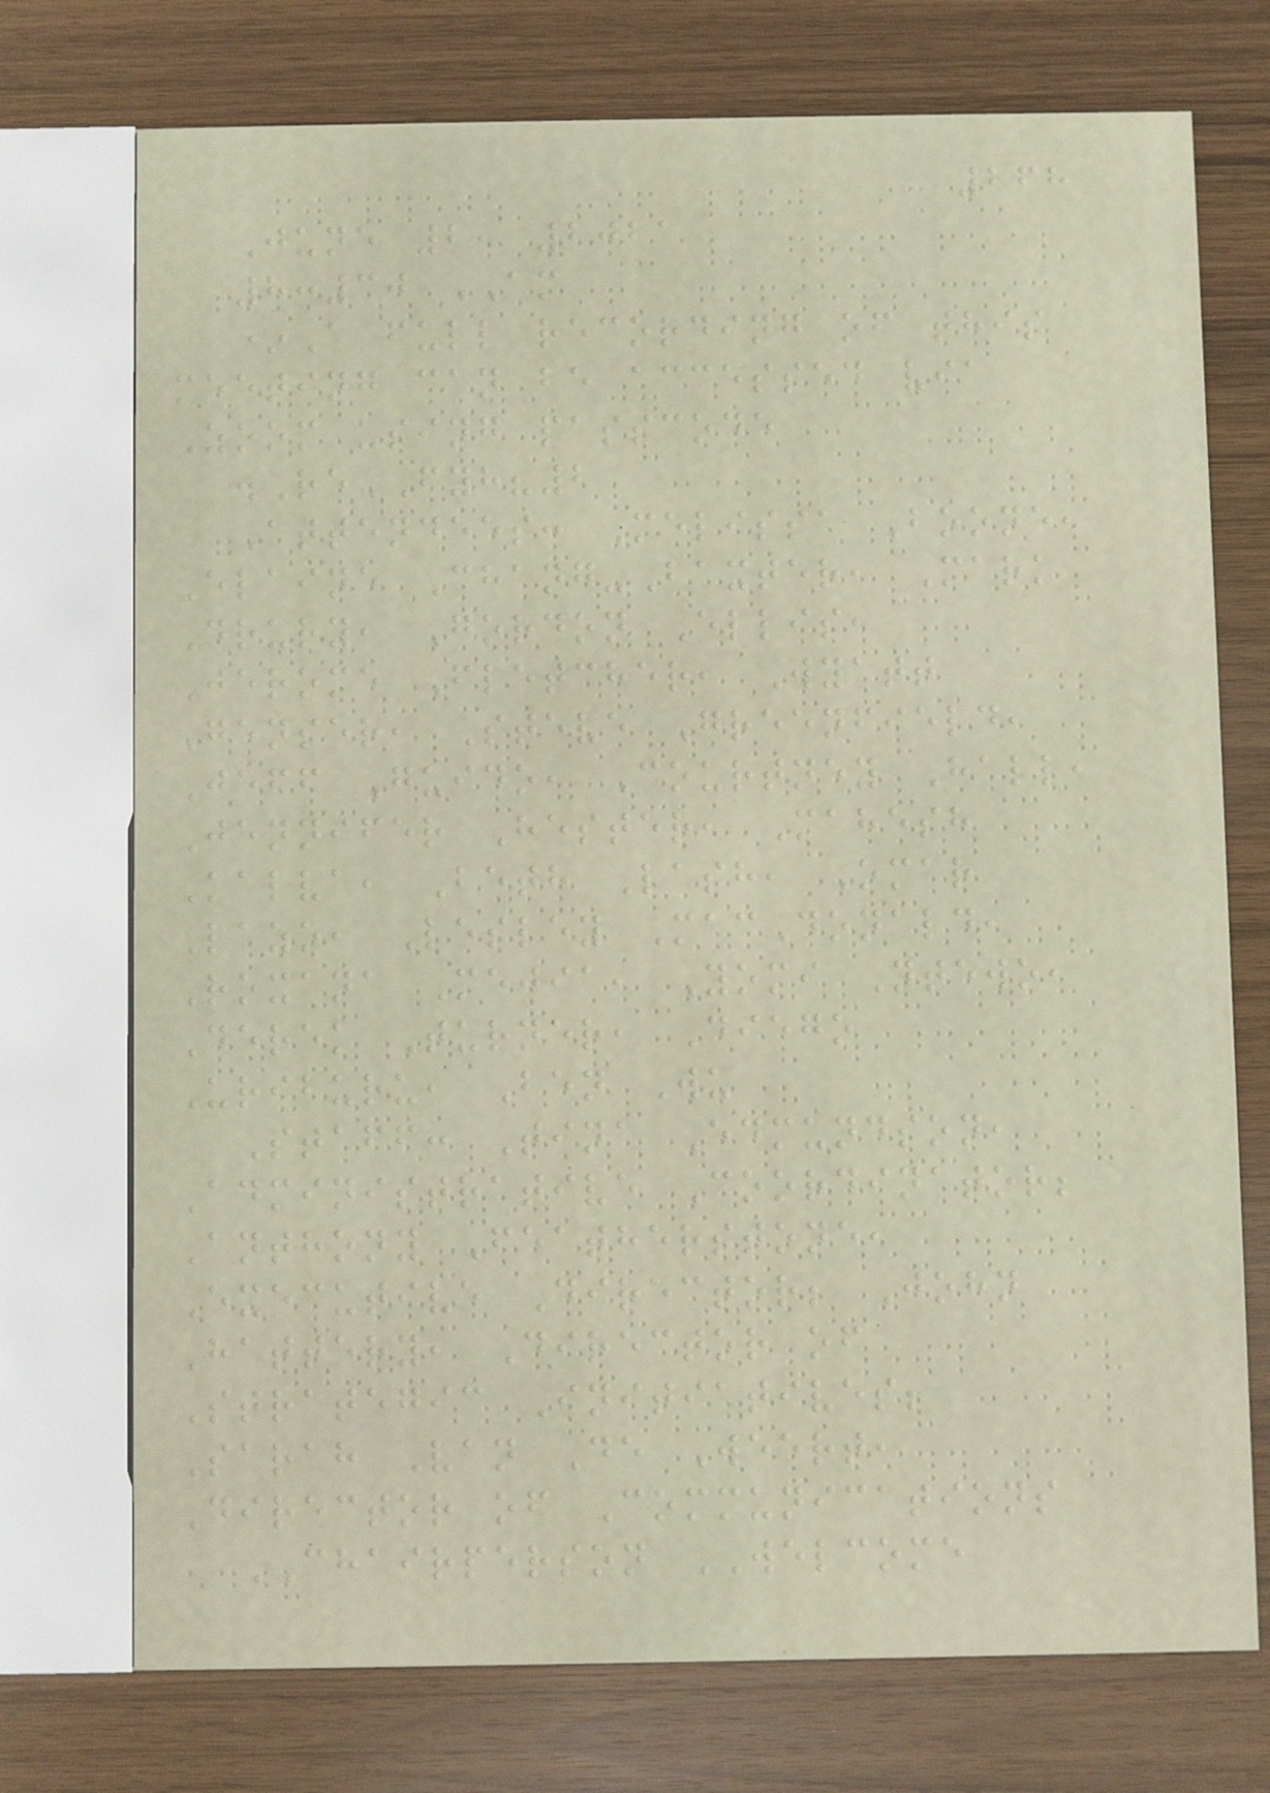268
June 2, 2021
8:30 AM
*A full recording of this
meeting can be accessed via
Zoom using passcode
.ReFYH?2
Attendees: Melissa Boone,
Elaine Chang-Baxter, Mark
Drury, Gordon Ellis,
Jerome Fletcher, Wyatt
Genser, Steve Greenfield,
Jeff Guido, Courtney Hall,
Jennifer Hester, Mahesh
Kalva, Beth Lash, Omar
Lazo, Lesley MacDonald,
Roxana Mejia, Yomi Ntewo,
Derek Turner, Diego
Uriburu, Ben Wu
Staff: Tina Edmundson,
Administrative Coordinator;
Anthony Featherstone,
Executive Director; John
Hattery, Director of
Strategic Initiatives;
Sarah Van De Weert,
Director of Communications
CHAIRPERSON WELCOME
